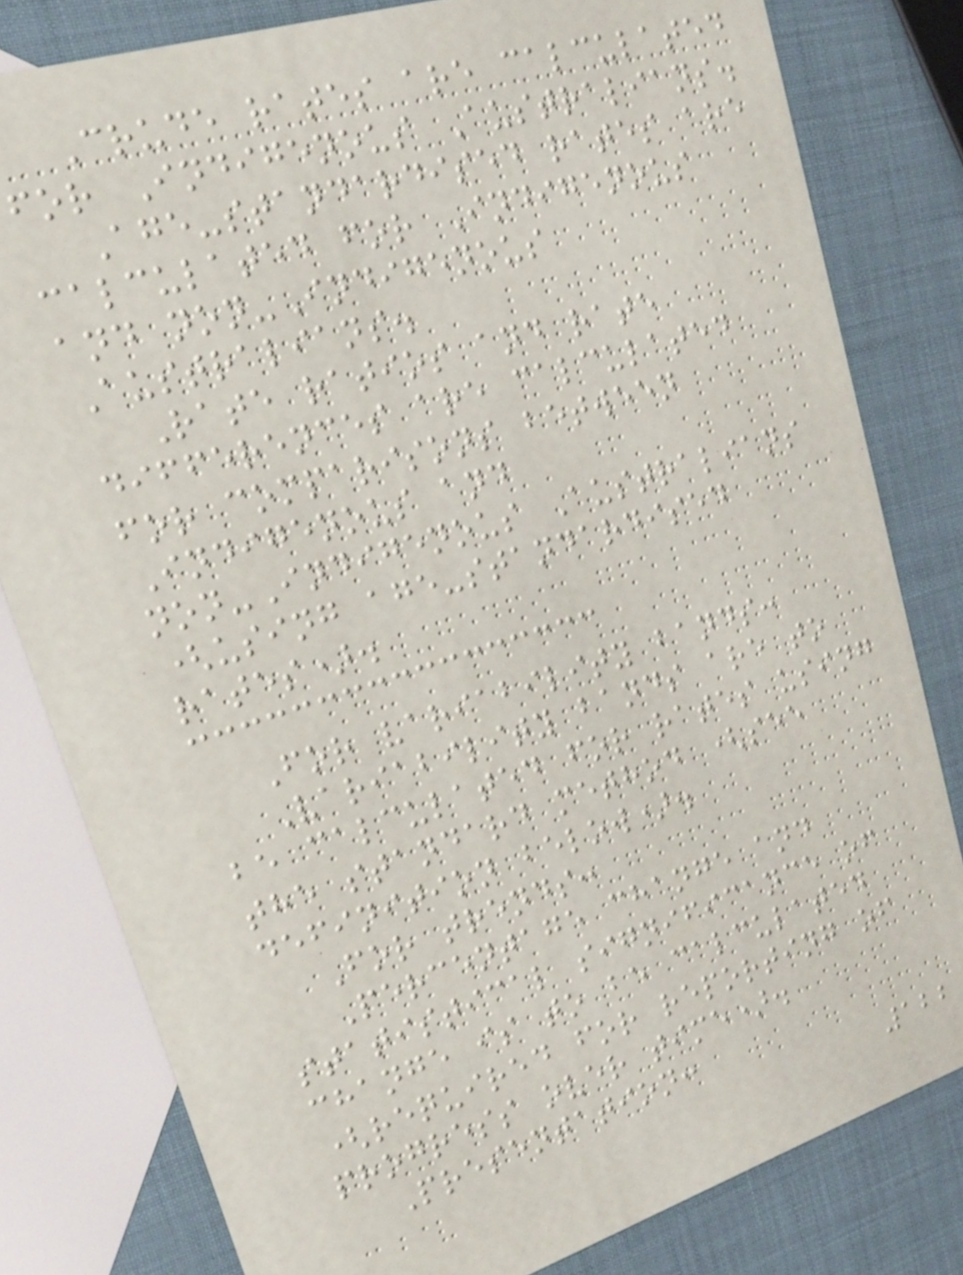Crude rates are calculated
for Indigenous Australians.
Age-standardised rates are
calculated for Indigenous
and non-Indigenous
Australians.
Rate ratios and rate
differences are calculated
for comparisons between
Indigenous and
non-Indigenous Australians
(using age-standardised
rates).
For variability bands:
Variability bands are to
be calculated for rates using
the standard method (see
definition below).
For trends:
Percentage change and
statistical significance of
change is to be calculated
(required for reporting of
progress over time).
Presentation:
122
